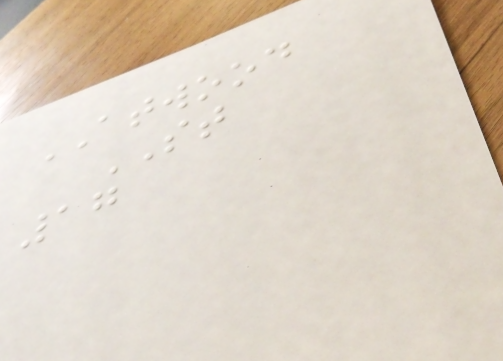ATWOOD
ST
17
